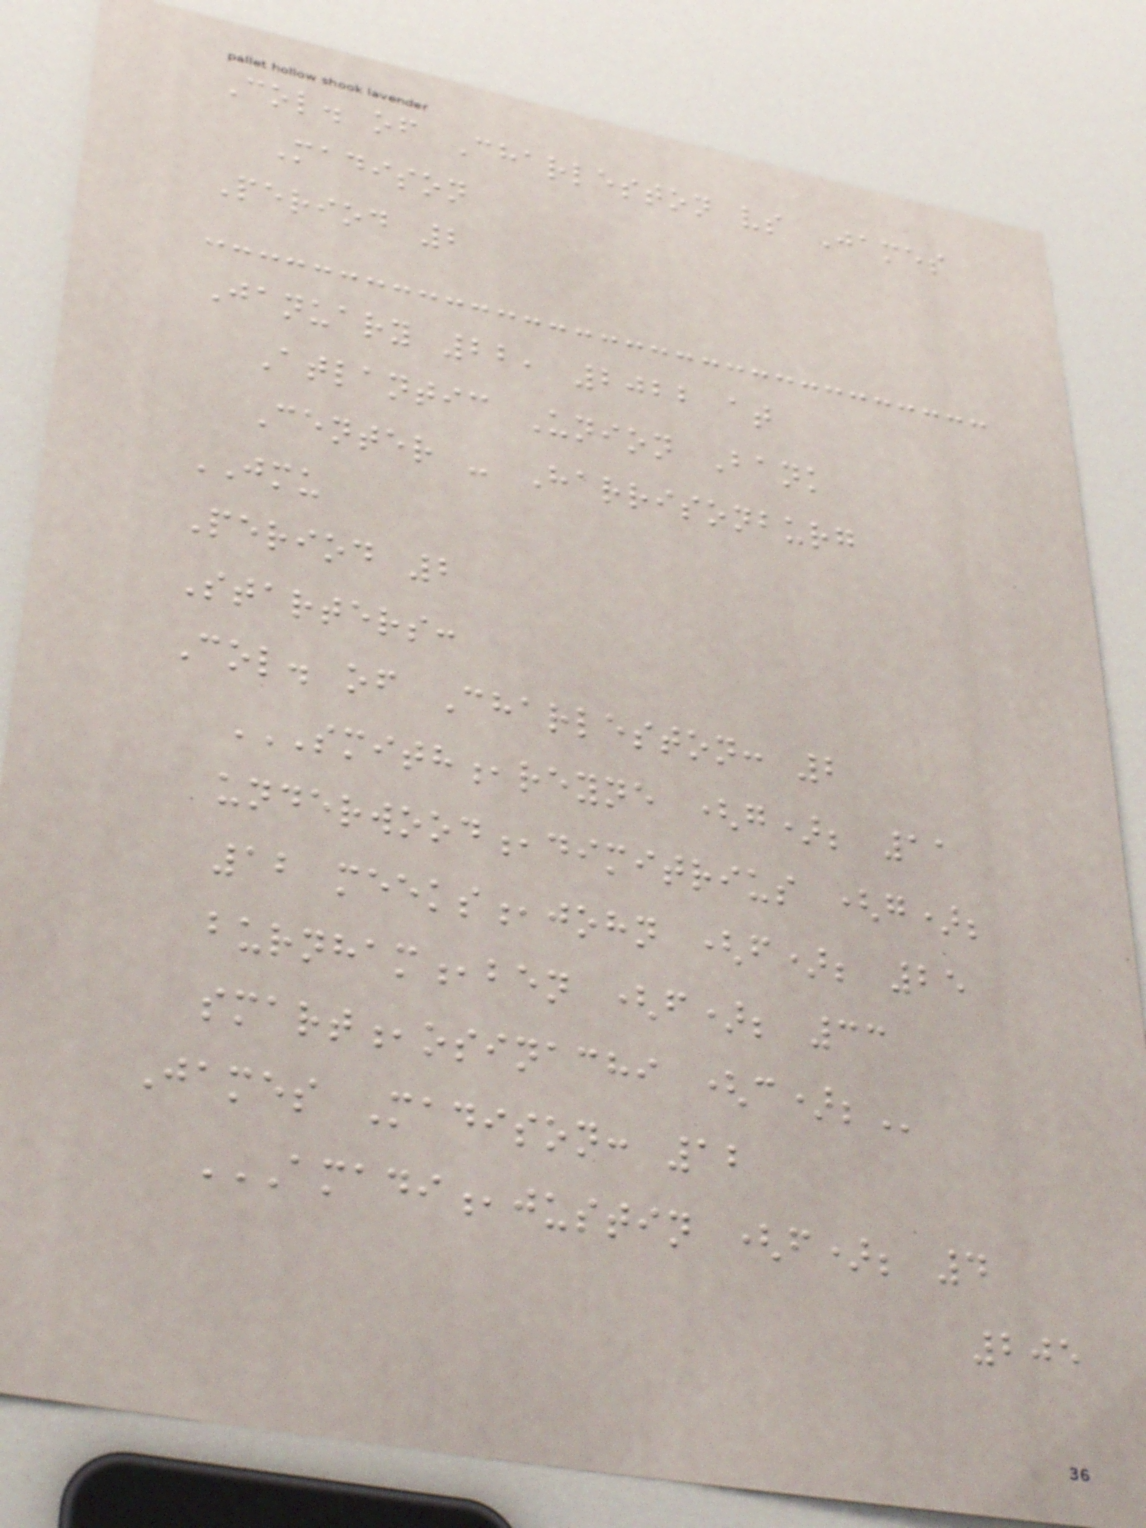Col. of Charleston vs James
Madison
Period 2
January 22, 2022 at
Atlantic Union Bank
Center - Harrisonburg
JMU
Period 2
Starters:
Col. of Charleston: 2
SMITH,REYNE (G); 11
UNDERWOOD,DIMITRIUS (G);
12 MEEKS,JOHN (F); 25
BURNHAM,BEN (F); 33
SMART,OSINACHI (C);
James Madison: 12
AMADI,JUSTIN (F); 4
205
